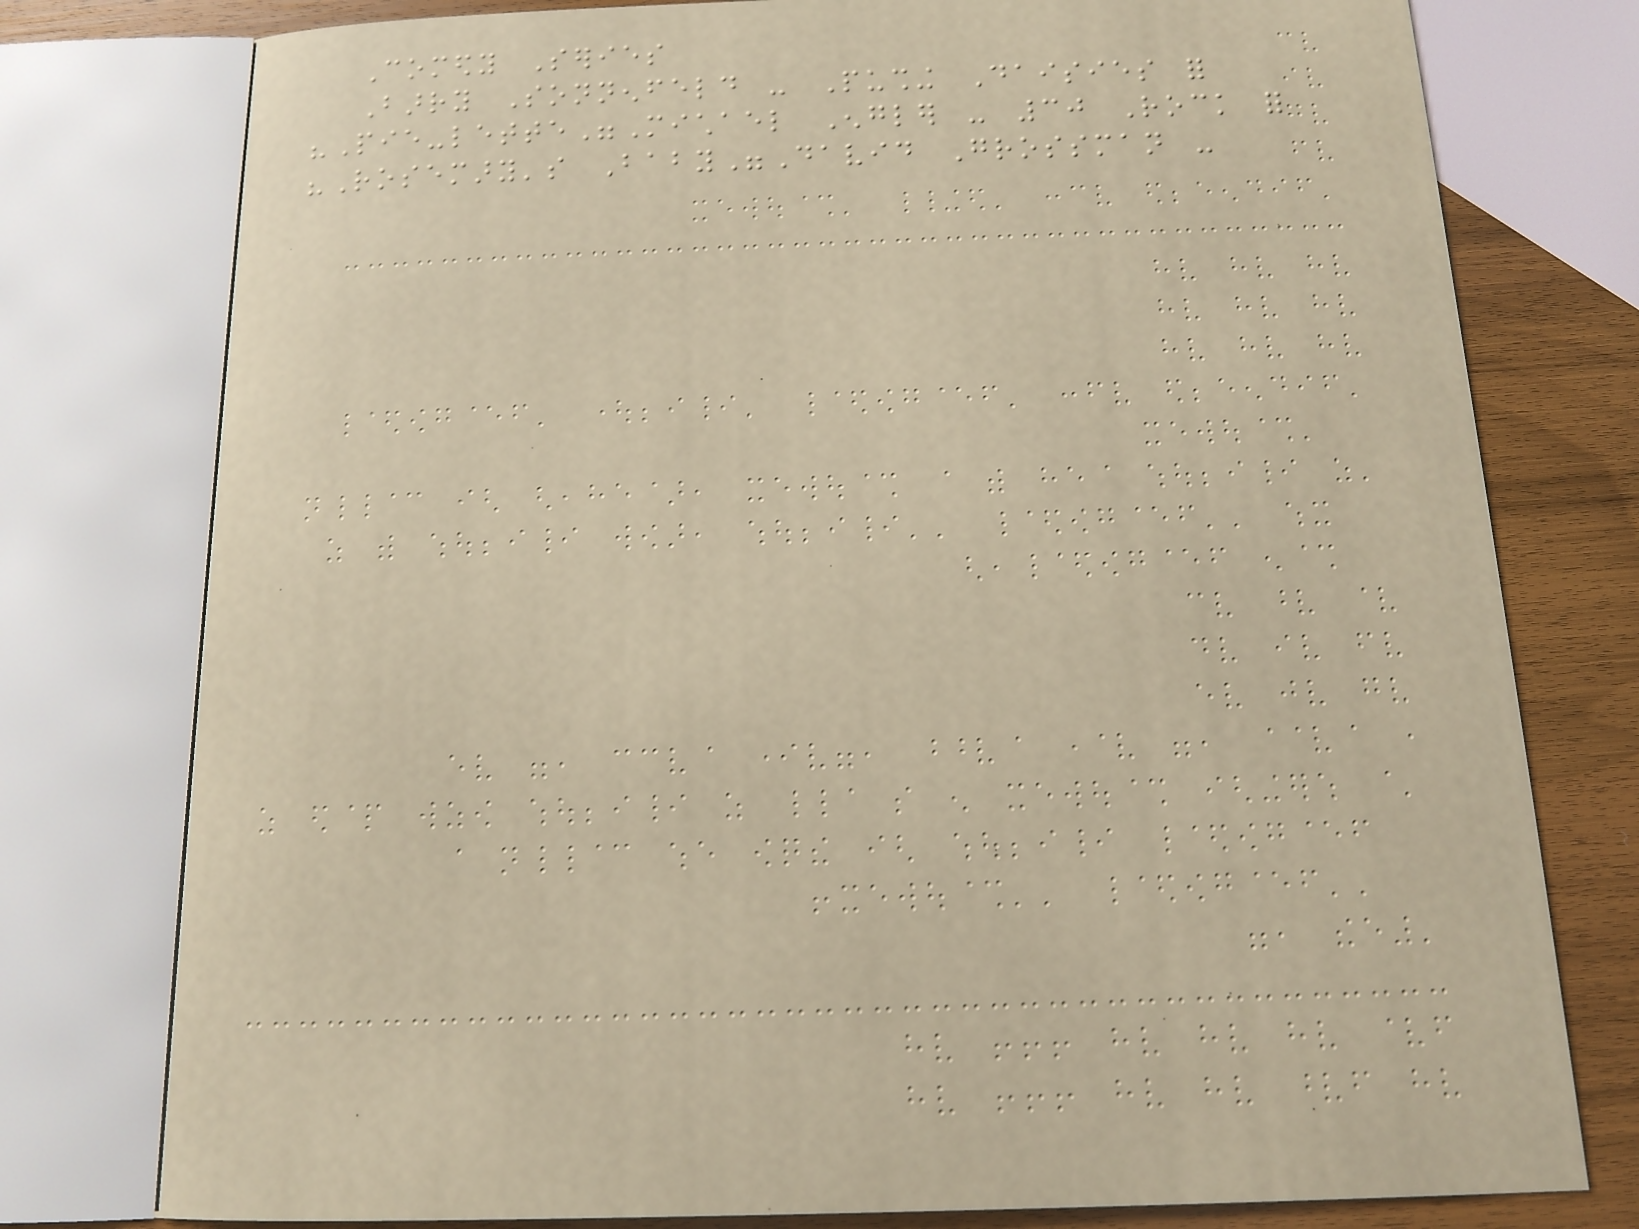Comedy Series
Barry Sonnenfeld - Pushing Daisies for
"Pie-lette"Michael Engler - 30 Rock for
"Rosemary's Baby"David Grossman -
